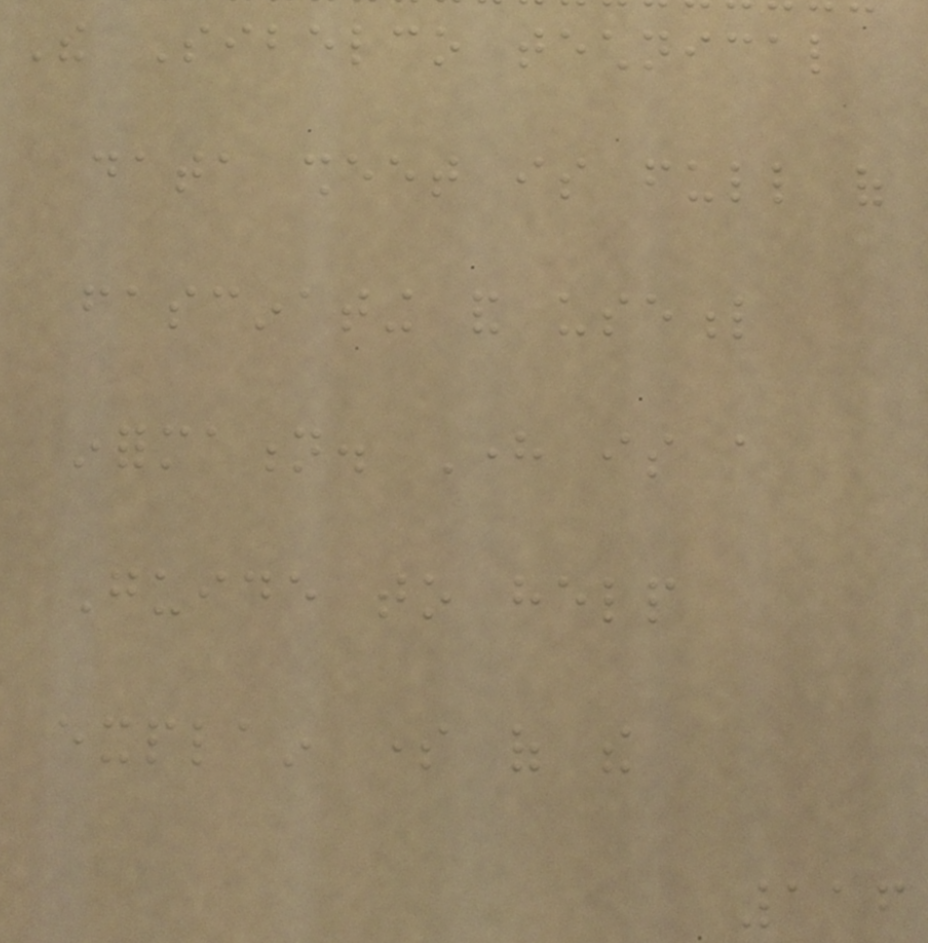The Sibelco technical
data sheet is full of
fascinating and useful
information. Here is a
Guide to help
explain some of the
116
